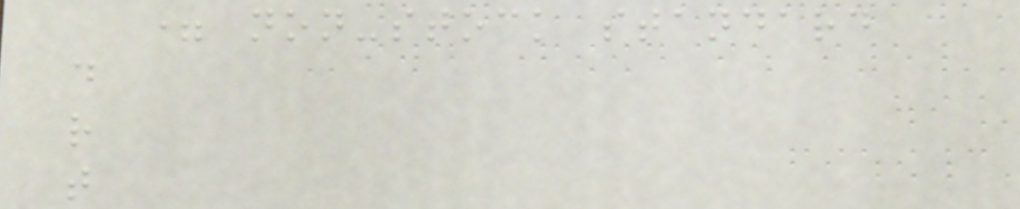= non-stock standard
d
r
t
